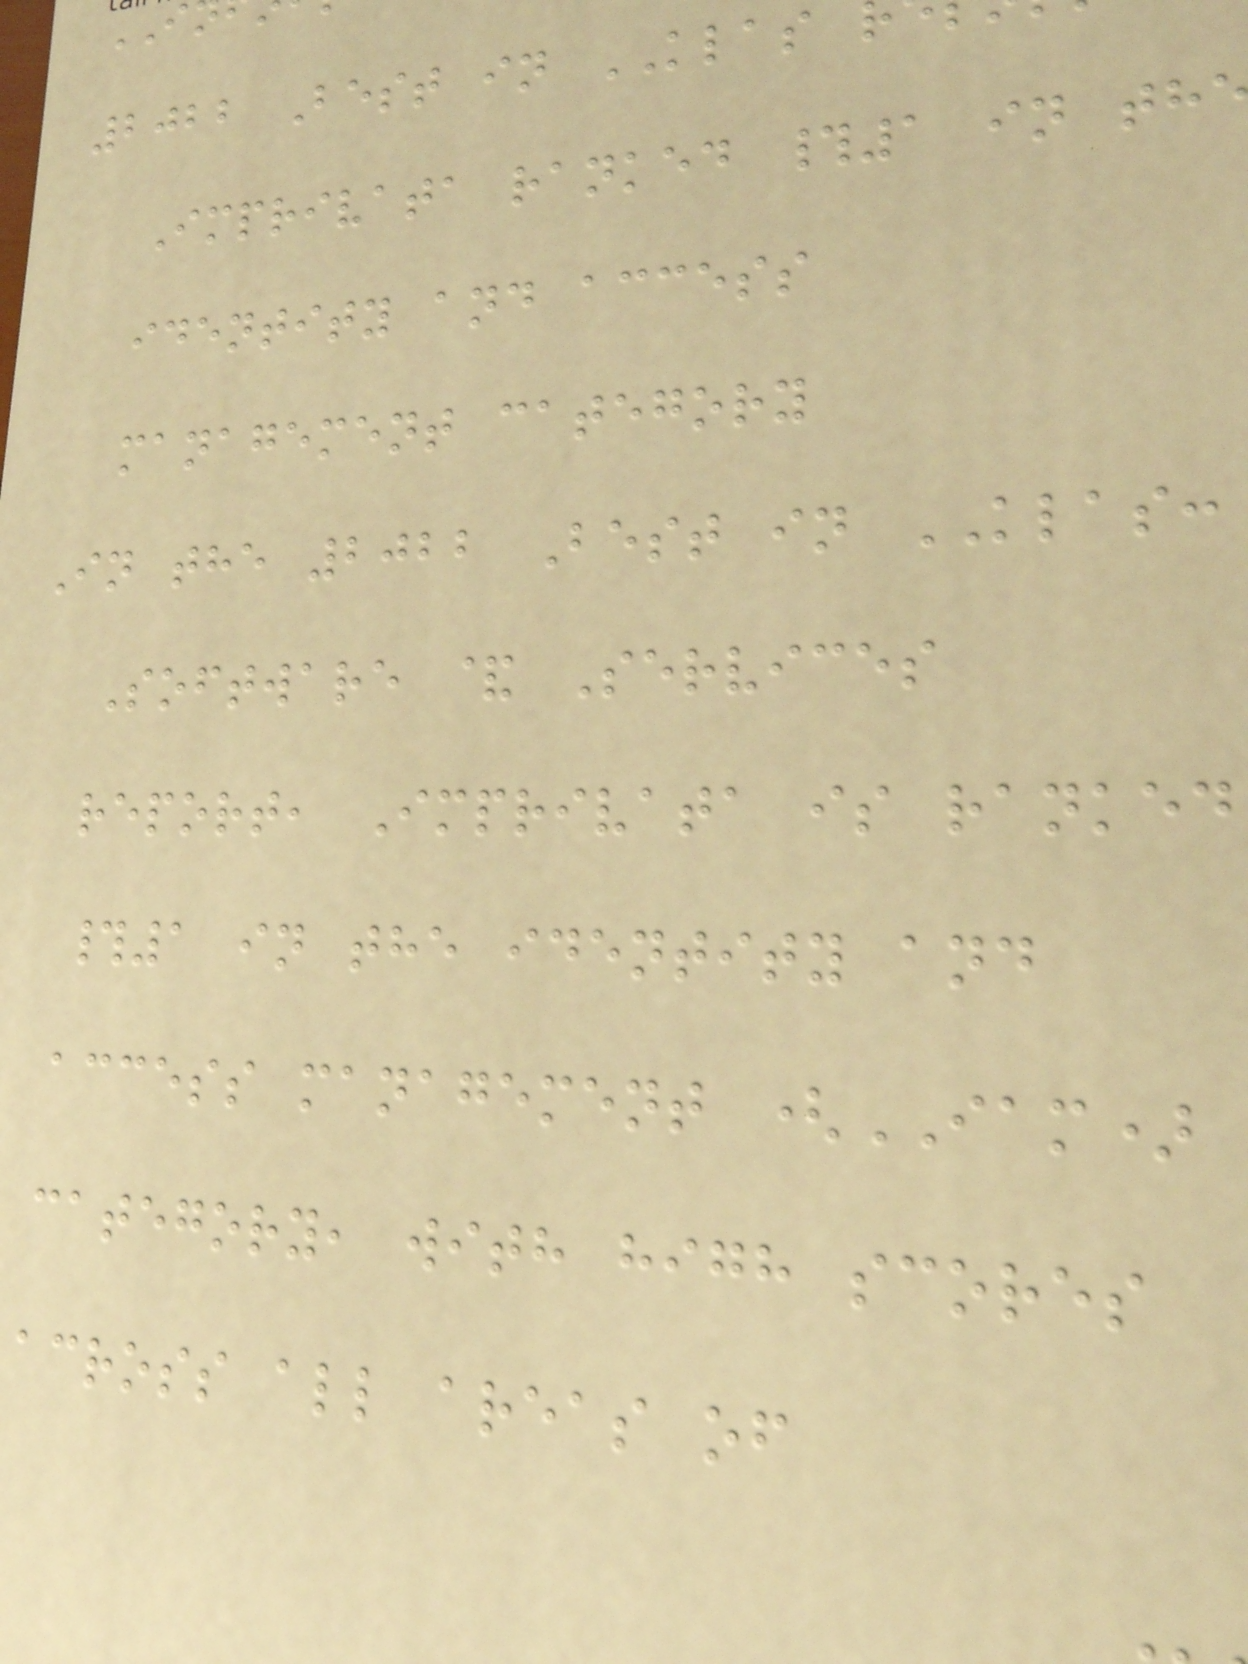2022 Best in KLAS
Imprivata ranked #1 in th
identity and access
management category
In the 2022 Best in KLAS:
Software & Services
report, Imprivata is ranked
#1 in the identity and
access management (IAM)
category, with high scores
across all areas of
